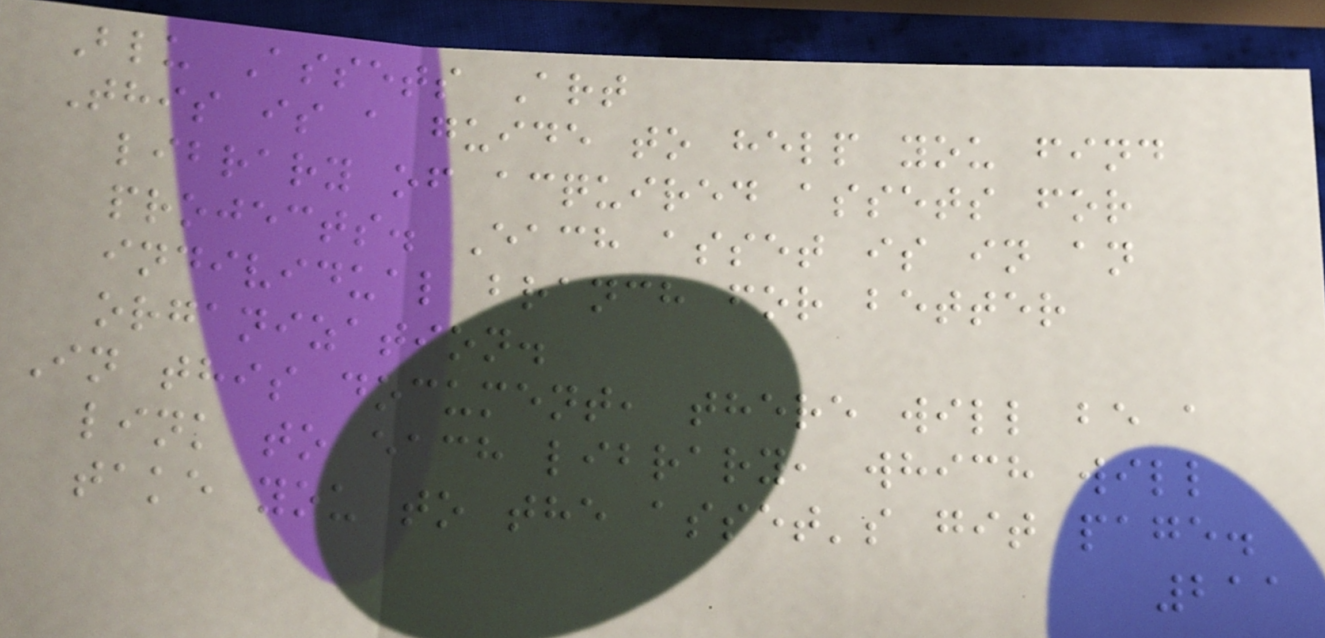Blu Assets Art
This is a guide to help you find
library of acquired assets for
projects. Each asset is in an
individual branch for better
organization.
In this document, there will be a
link to each library, which will
take you to the asset's git page.
211
